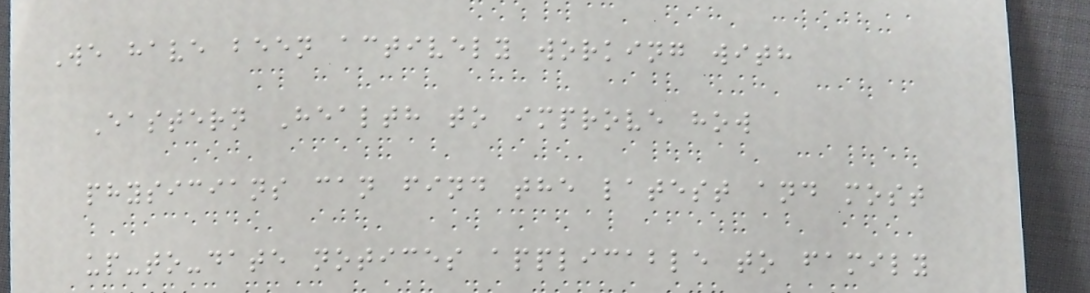We have been actively working with
Eastern Health to improve how
physicians can find the latest and most
up-to-date notices applicable to family
